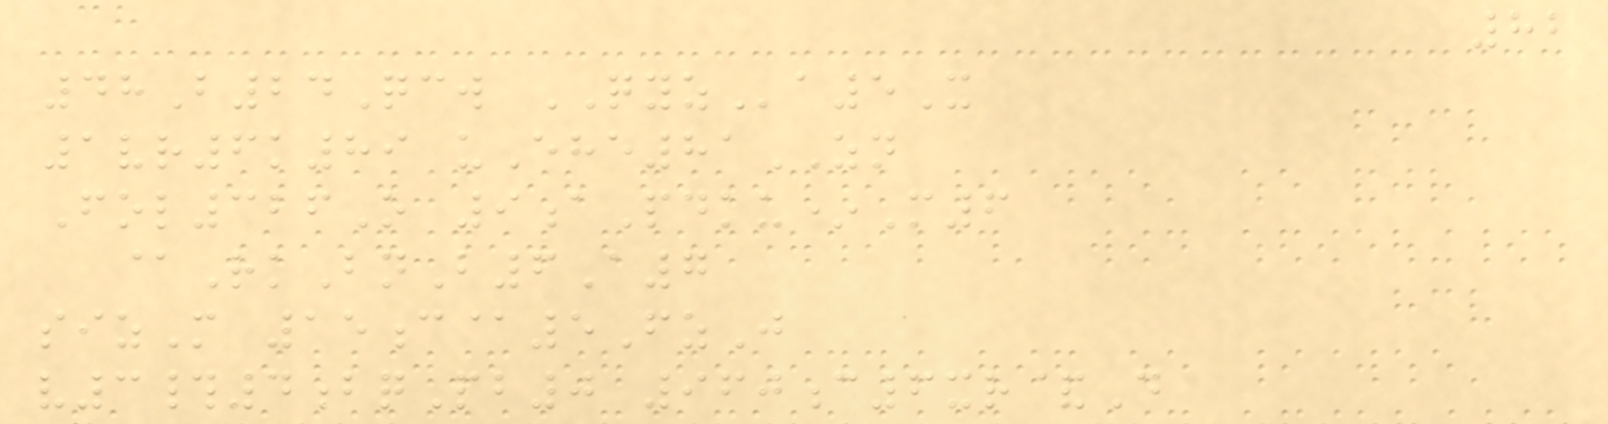82
48B24Qcw QYZa5X
1vr6k89 uEhe81ZN
Fol326O 9aPdku*M6
@RkBnB6A7
sizM 15c@5FzJ
v3#4bqPb0 960c6xr&D
